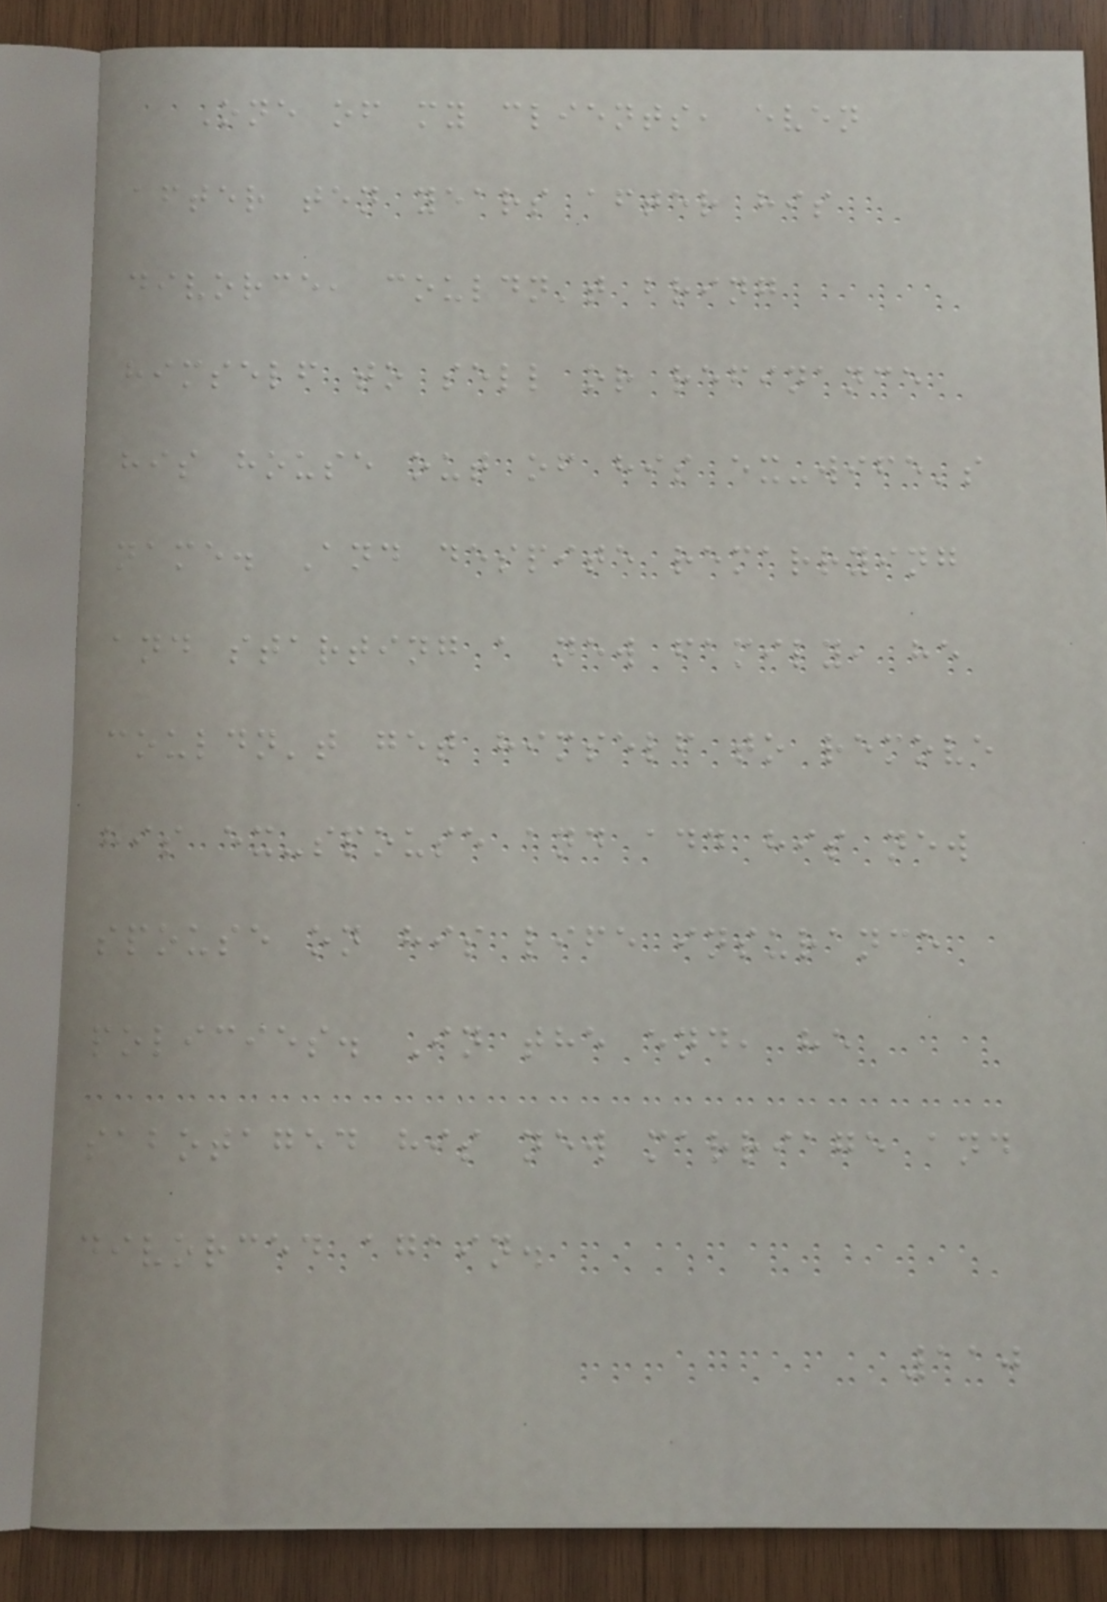One of my clients, even
after ten years after his
divorce, couldn't bring
himself to sell or refinance
his house out of his ex-wife's
name. And despite remarrying
and starting a new family, he
couldn't get himself to remove
his ex-spouse and add his new
spouse on his life insurance
policies. In the end, he
sabotaged his new marriage and
divorced again.
110
